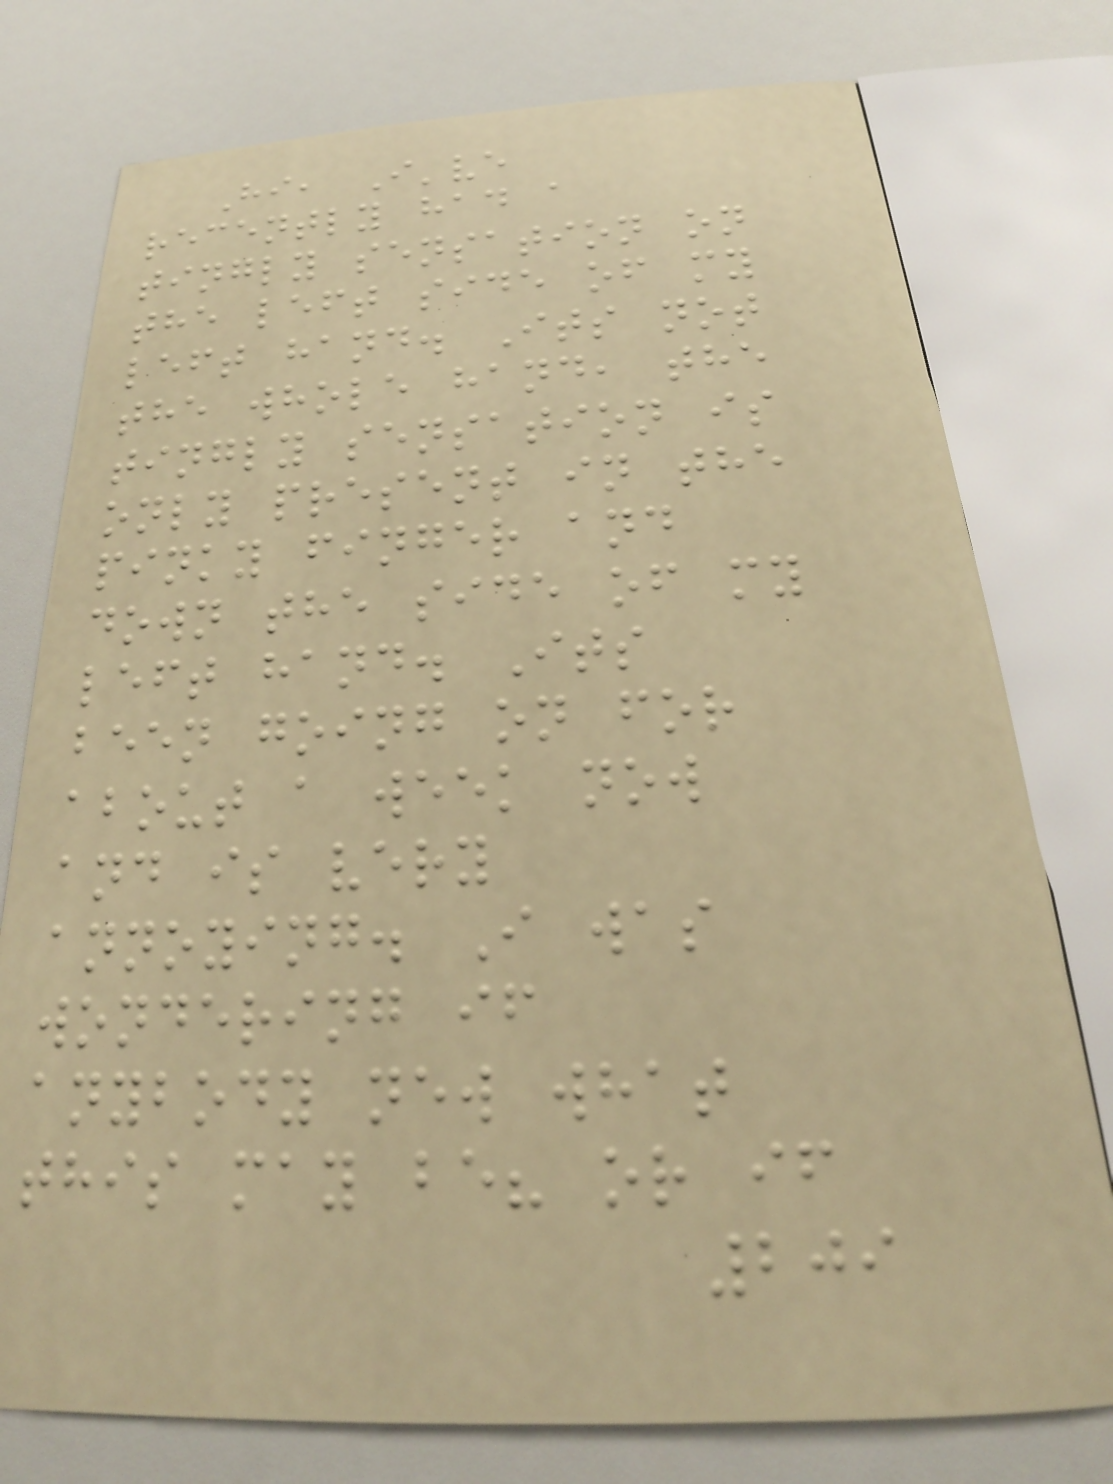Hi, I've
recently had a
tingly sensation on
the left side of my
left hand. Its not
the whole hand, the
tingly sensation is
only present in the
pinky finger and
down the side of my
left hand. Its
been going on for
about a week now
and is very
annoying. I was
wondering if
anybody new what
this may be? or if
209
